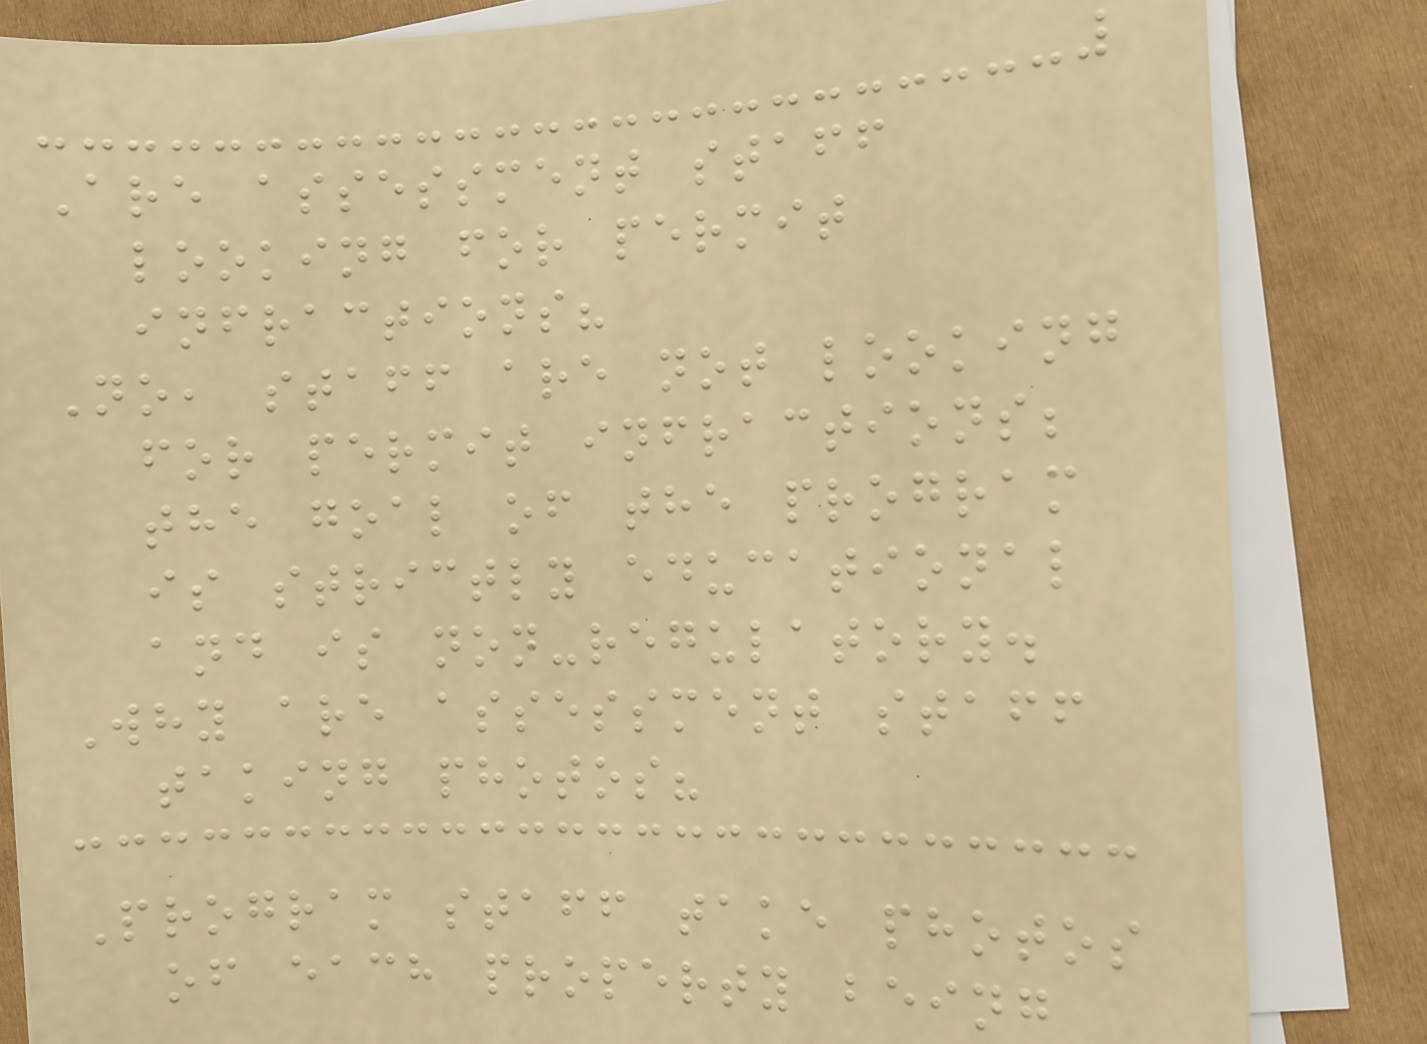Are assessment staff
looking for permit
infractions?
No, staff are not looking
for permit infractions;
the goal of the program
is strictly educational
and is non-regulatory.
Why are assessment staff
taking photos?
Program staff take photos
of each property being
